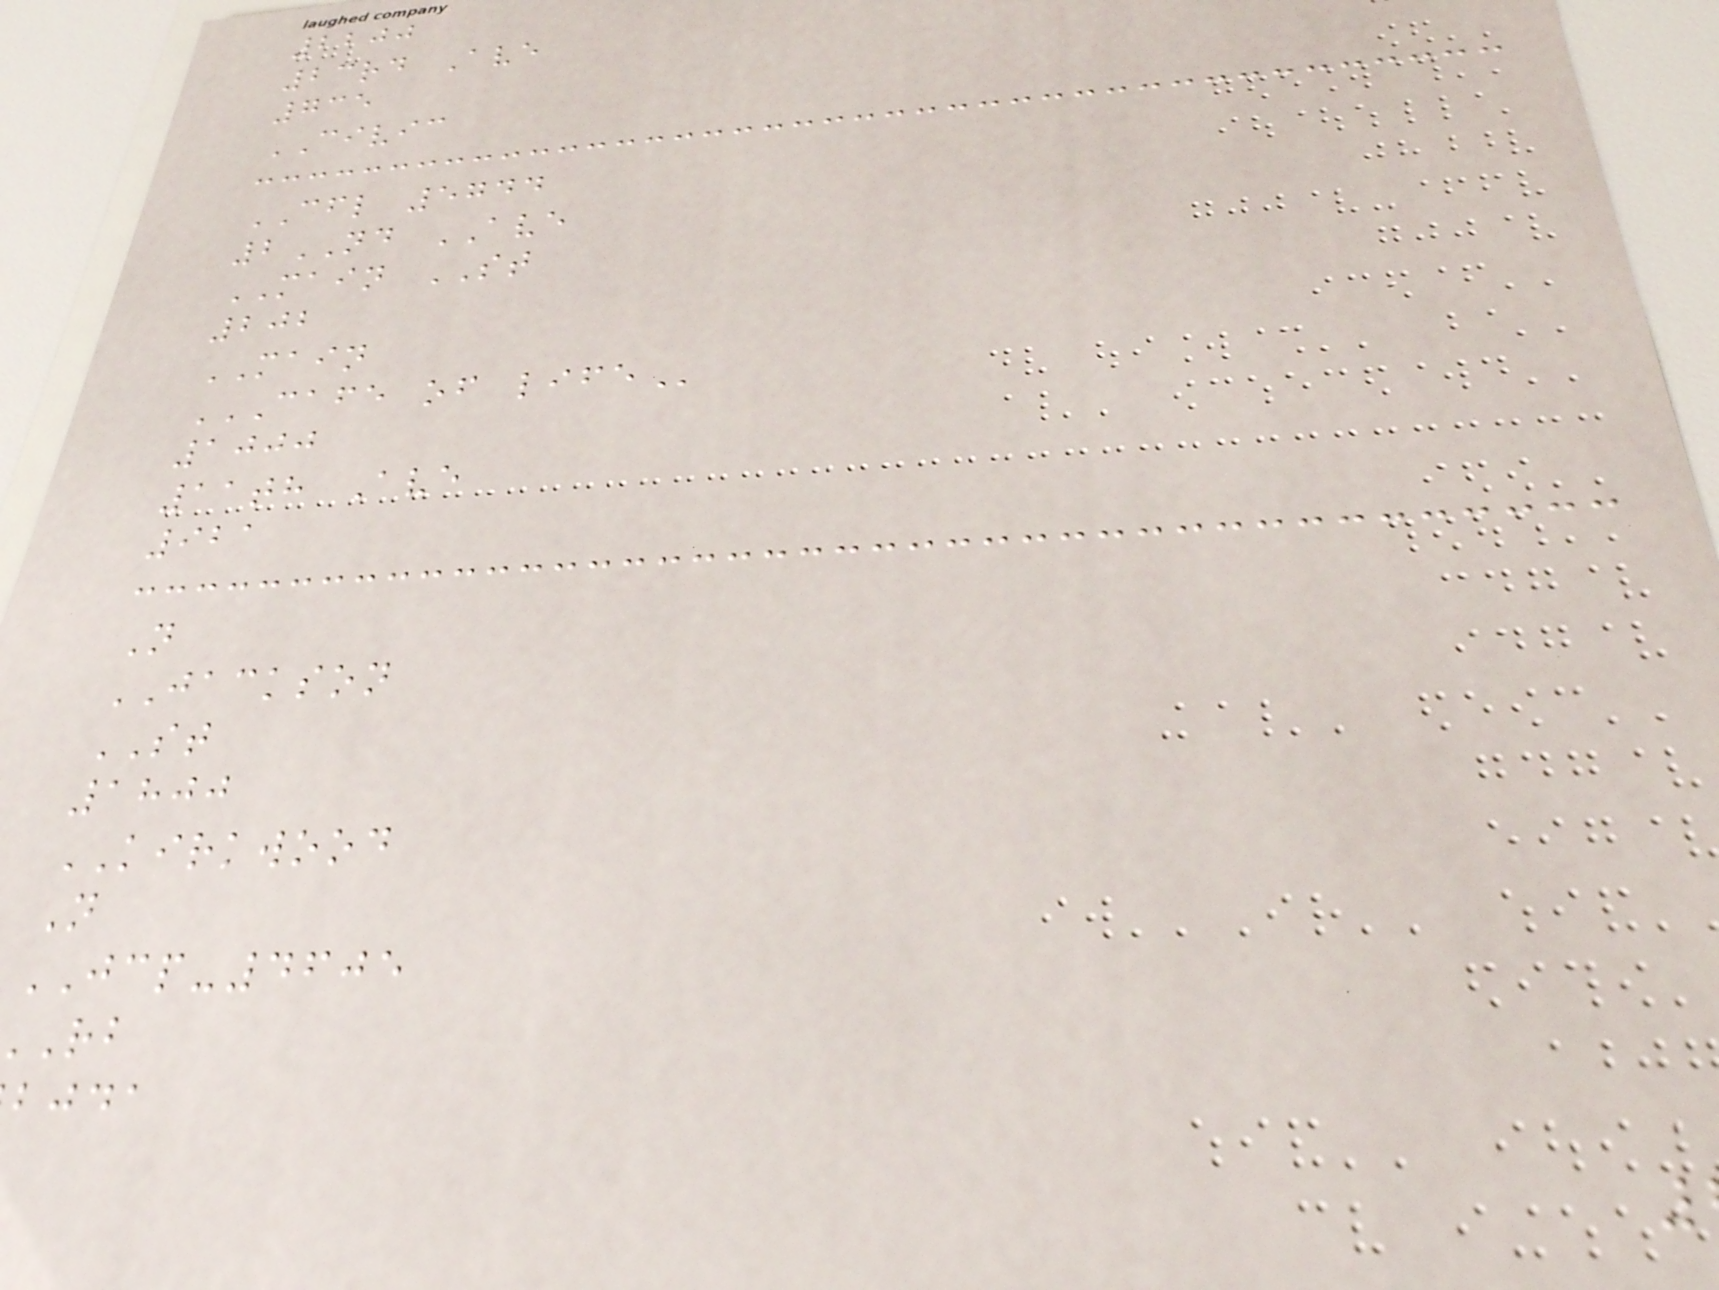2200
23rd Ave
735
CIVIC
CFL 5744
2ND AVE
MAIN ST
202
MAIN
CAFE OF LIFE
1000
11th Ave
921
N
JACKSON
ST
1800
KIRKWOOD
N
JCP-4605
bjda
